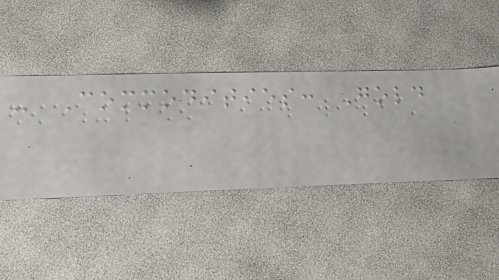- Commodities: Gold
